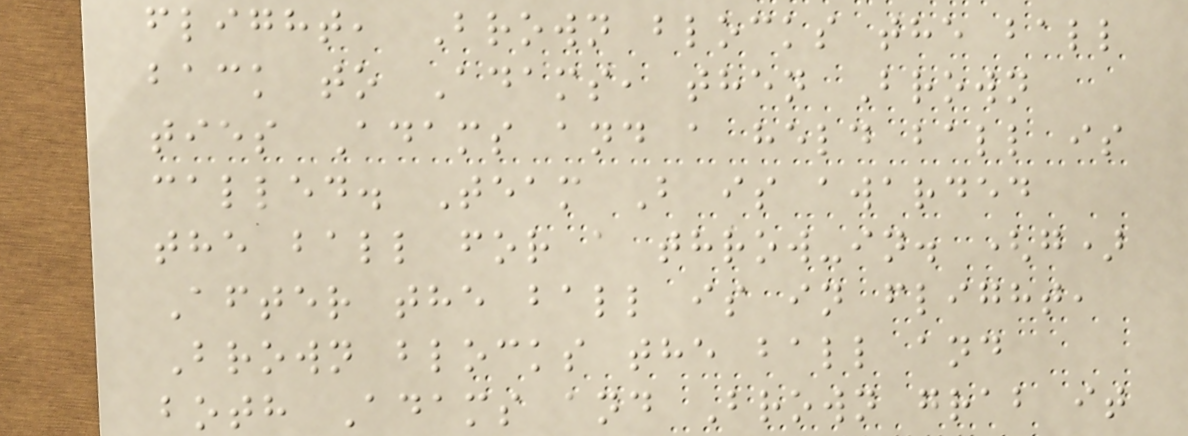flight, Brown blocks the ball
back to Adams, then Brown
ties Adams and a held ball is
called. Team B is awarded
the ball for a throw-in. (g)
After the ball is in flight,
Brown blocks the ball and
both Adams and Brown grab it
